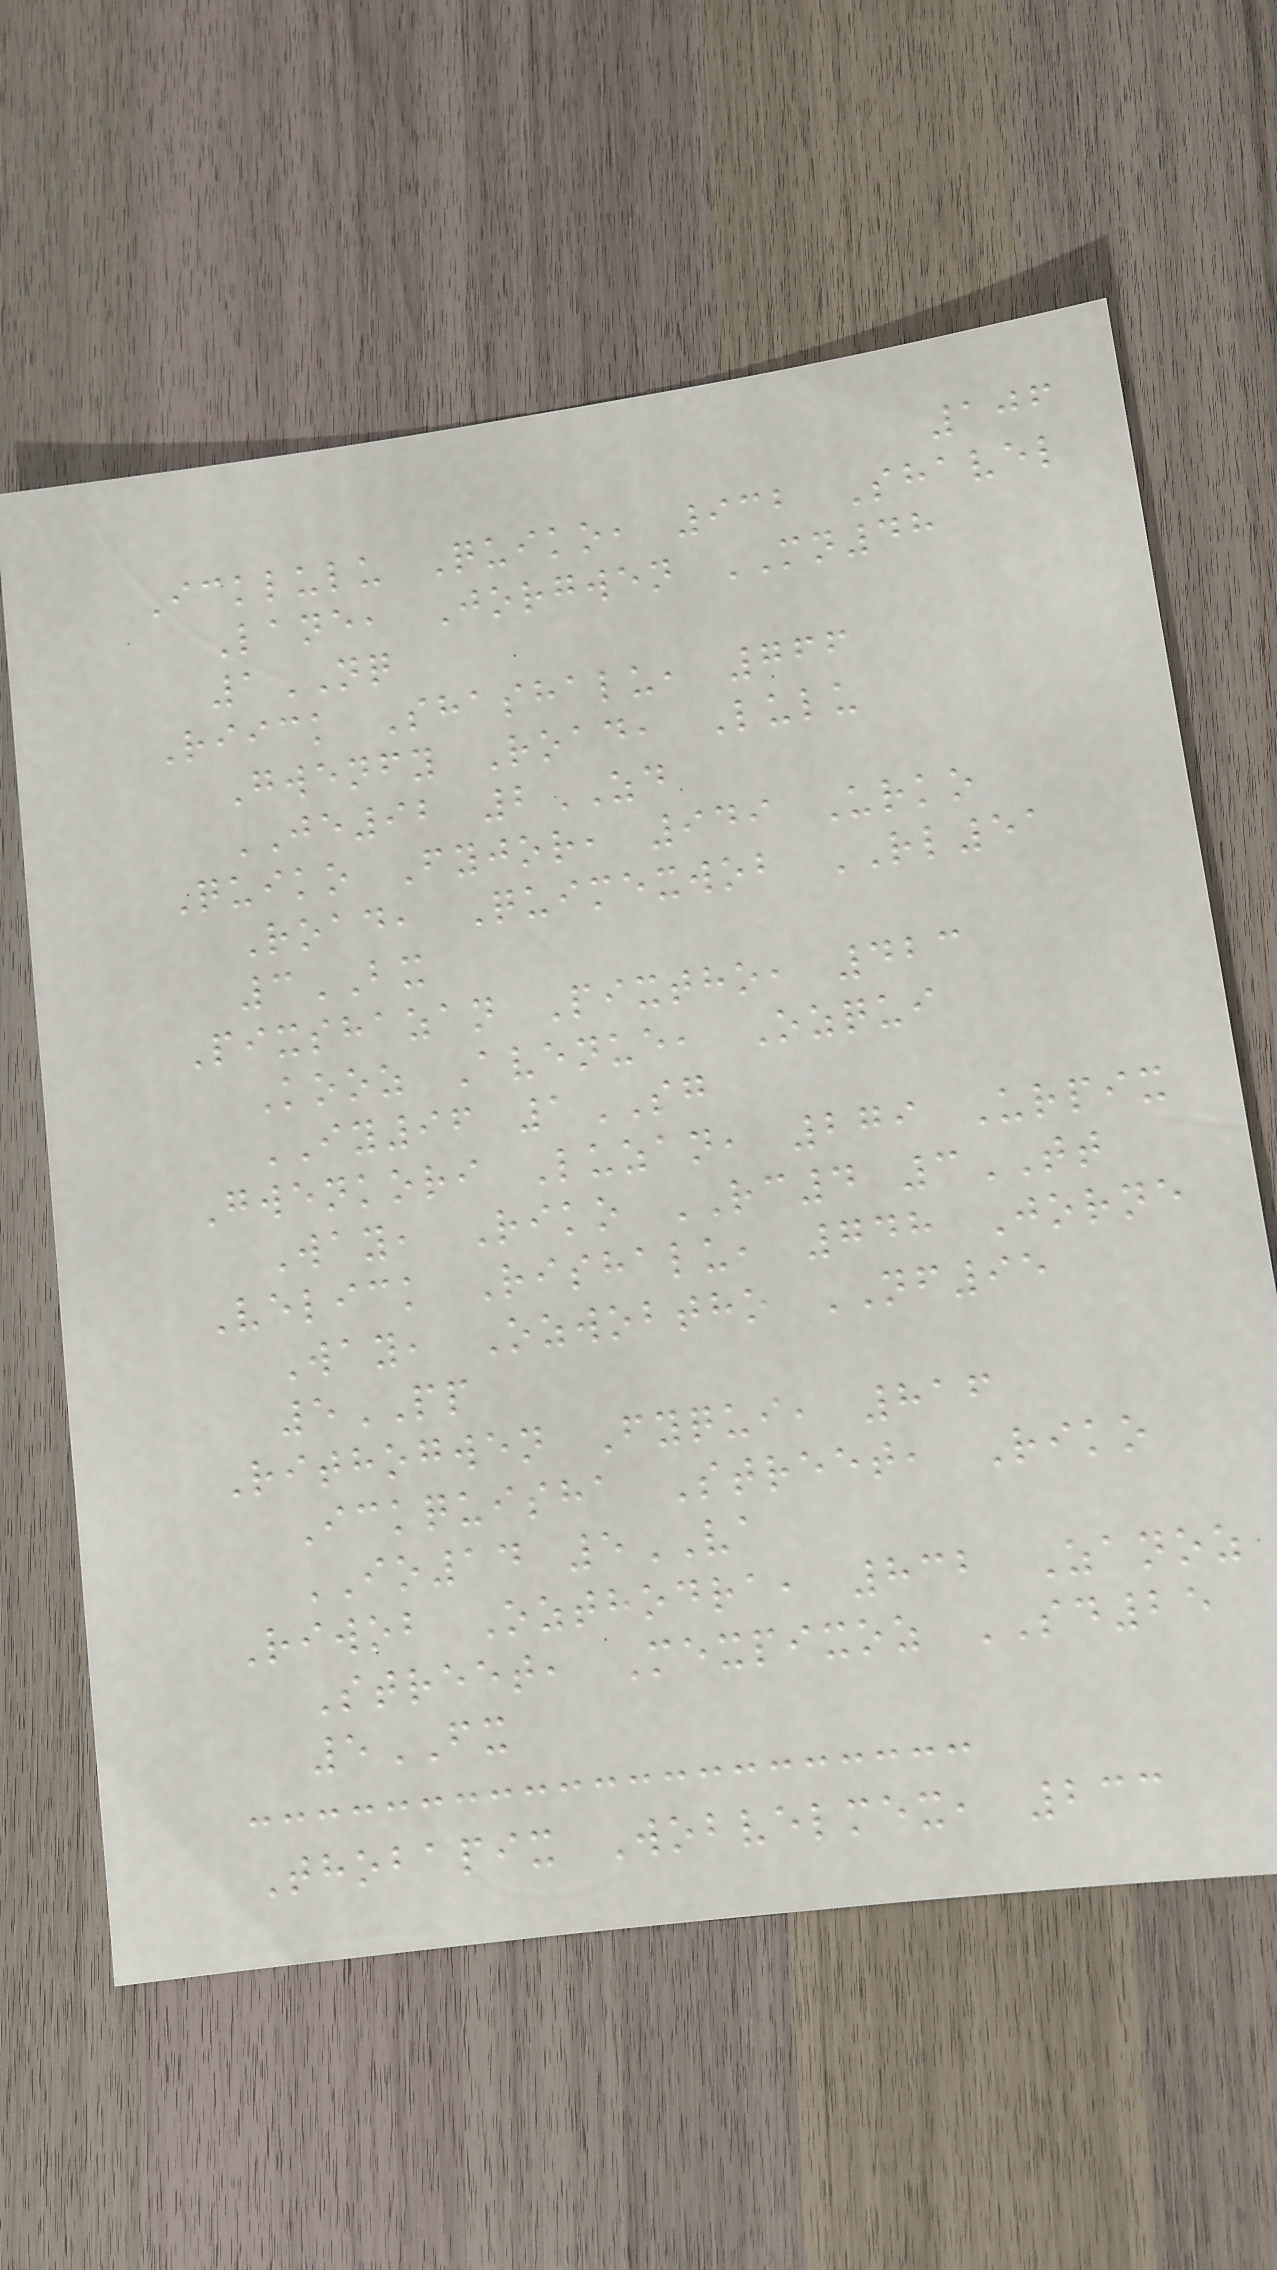106
Icklulu Quiko, 932 Shavel
Lane, Jorgwen MN48
1NQ
Riick Shashalu, 766
Gwenfy Road, Lulu
JE92 2ZD
Quiko Fyjor, 949 Urko
Road, Quimexwob RL51
3BX
Pixshazan Pixtho, 423
Kooz Avenue, Ozqui
IY96 1SG
Gwenkori Luzan, 279 Urpix
Way, Riko RC4 3TT
Velick Rishalu, 748 Jorne
Way, Ozwobtho NF95
5PP
Rithogwen Fyqui, 816
Ickquisha Street, Riko
IO14 5VA
Riwob Ozthodra, 832 Zanoz
Street, Mexpixoz SD25
5FX
Thobapix Wobvelmex, 233
